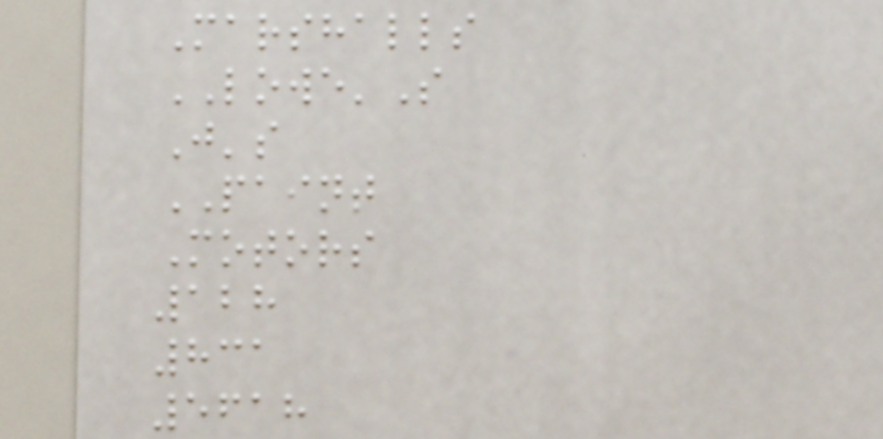Marshalls
LOWE'S
J's
PAINT
Motors
128
831
5618
